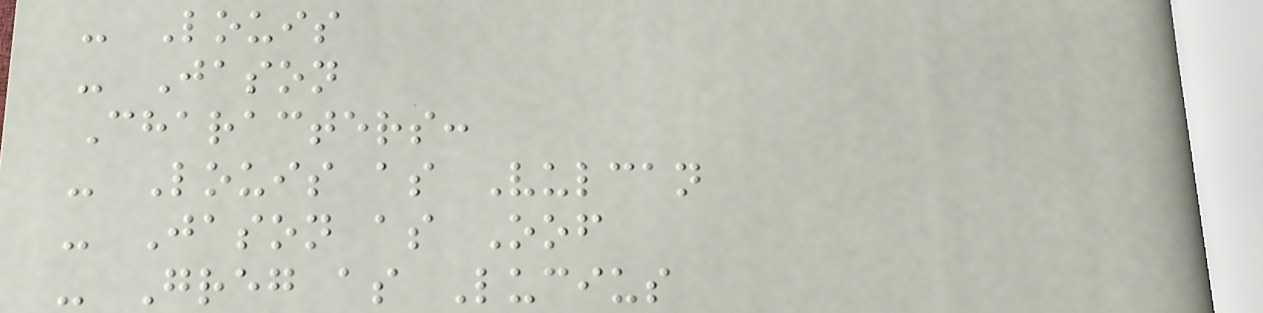- Louis
- Jason
Characters:
- Louis as Vulcan
- Jason as Oof
- Greg as Lucius
